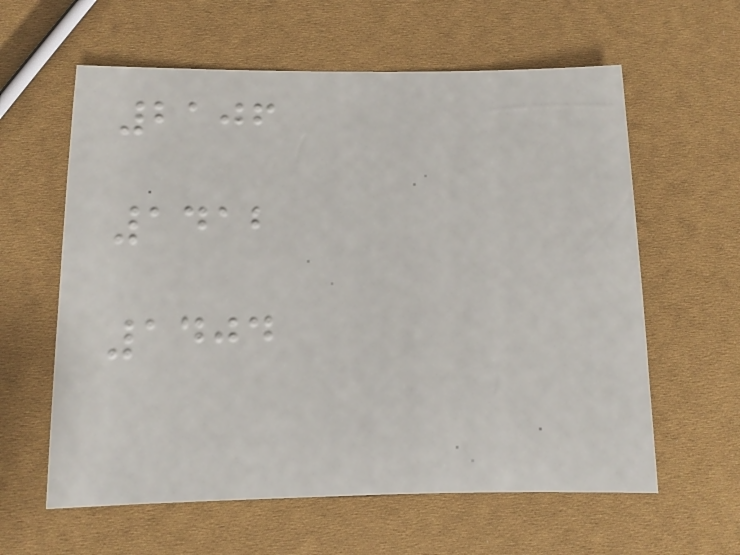2106
1412
1404
